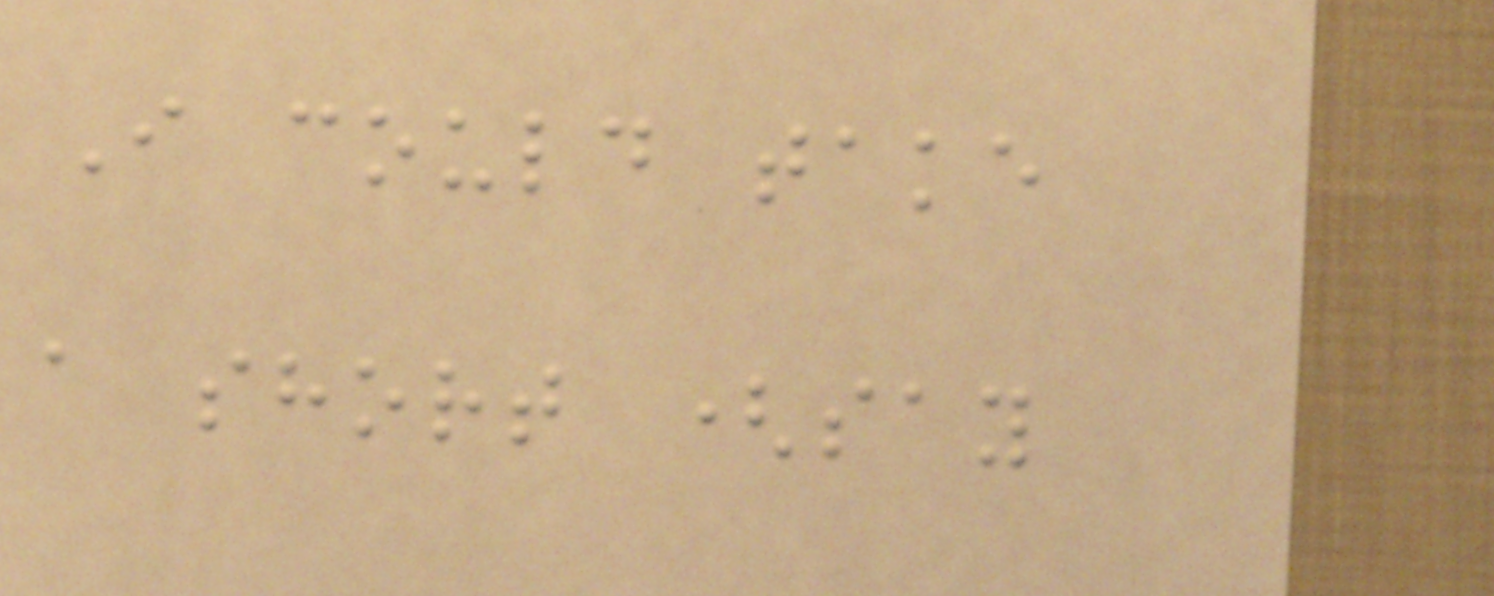I could take
a short (say
